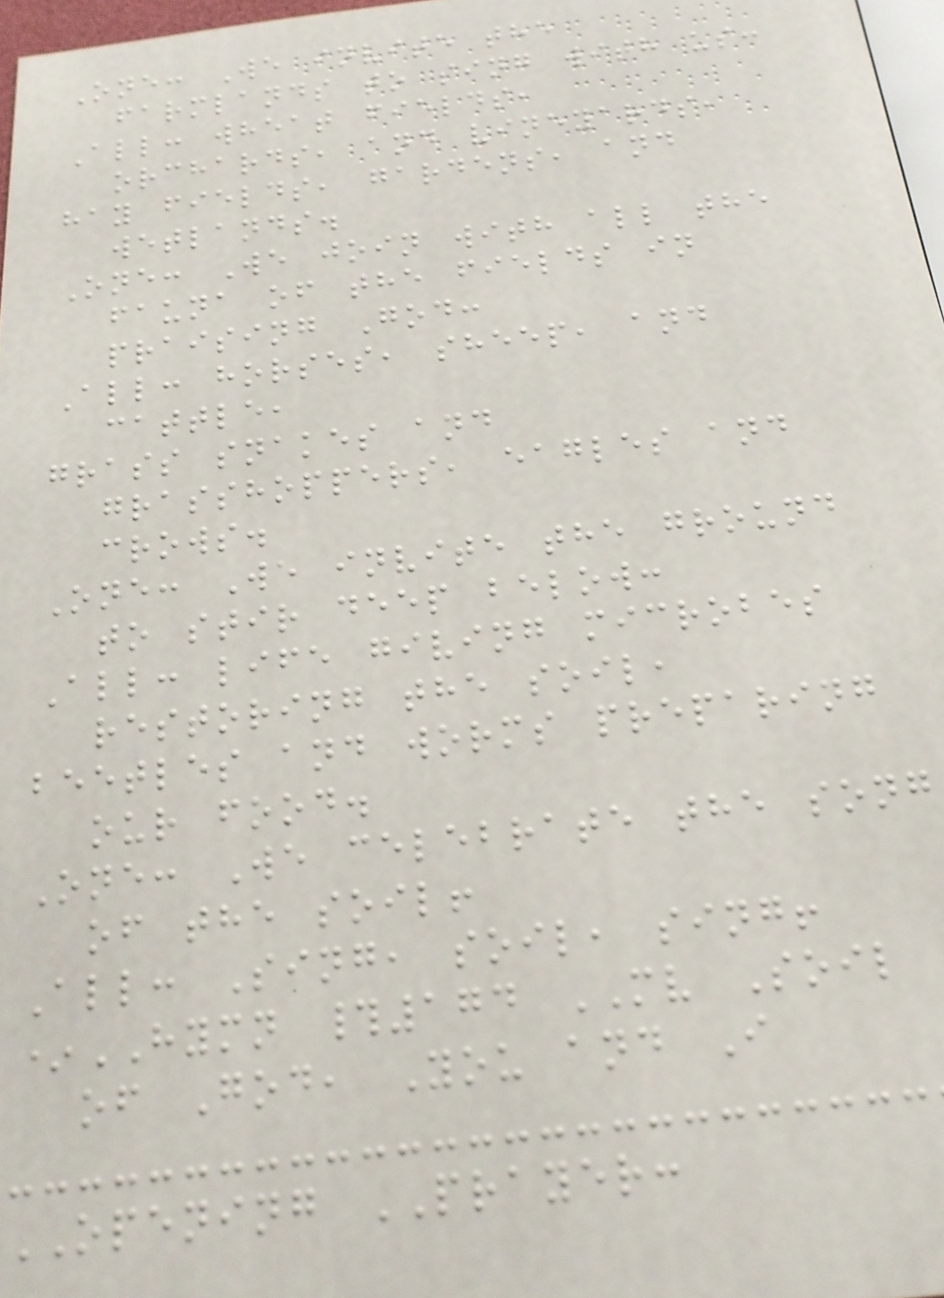One: We invite the
farmlands to sing with us:
All: wheat fields,
orchards, and vineyards,
hay fields, gardens, and
wetlands.
One: We join with all the
fauna of the fields in
praising God:
All: horses, sheep, and
cattle,
grass snakes and
grasshoppers, eagles and
crows.
One: We invite the ground
to stir deep below:
All: life giving microbes
restoring the soil,
beetles and worms preparing
our food.
One: We celebrate the song
of the soil!
All: Sing, soil, sing!
*HYMN #174 MV Soil
of God, You and I
OPENING PRAYER:
